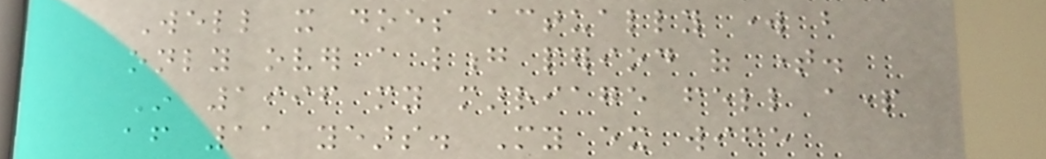Well it does actually work but
only over a long period of time.
In 1996 my marriage fell apart
after 11 years. My ex wife
